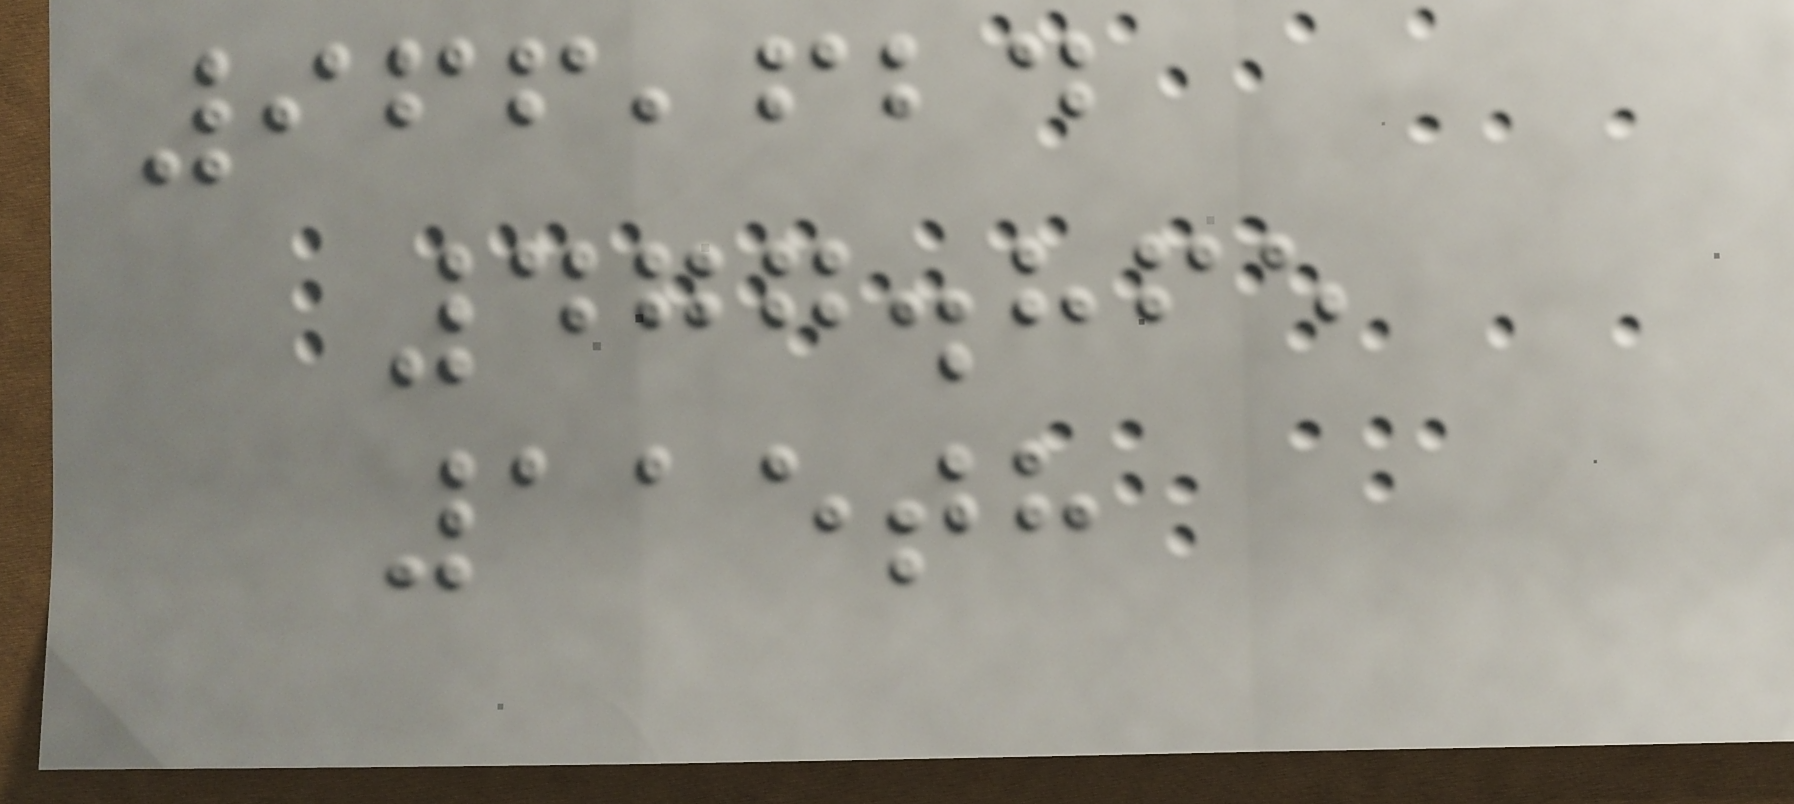966,624
477.865
115th
